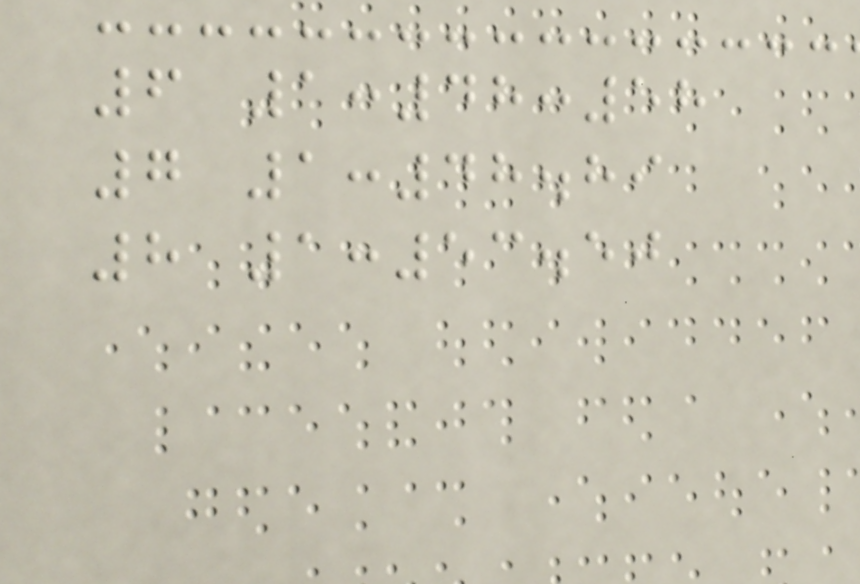6 1:48:58
7 1:48.89
8 1:53.50
